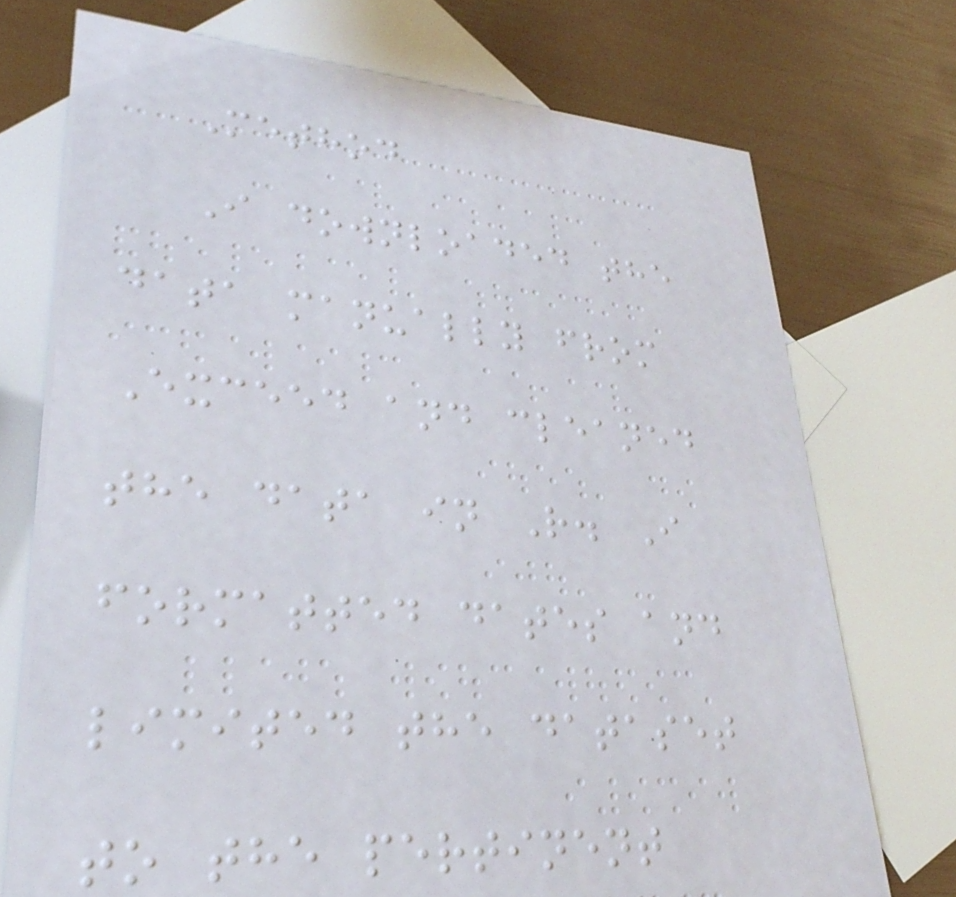Method
I downloaded the
data manually from
Exceed and cleaned
the data in R. I
formatted dates and
limited the dataset
to the pertinent
